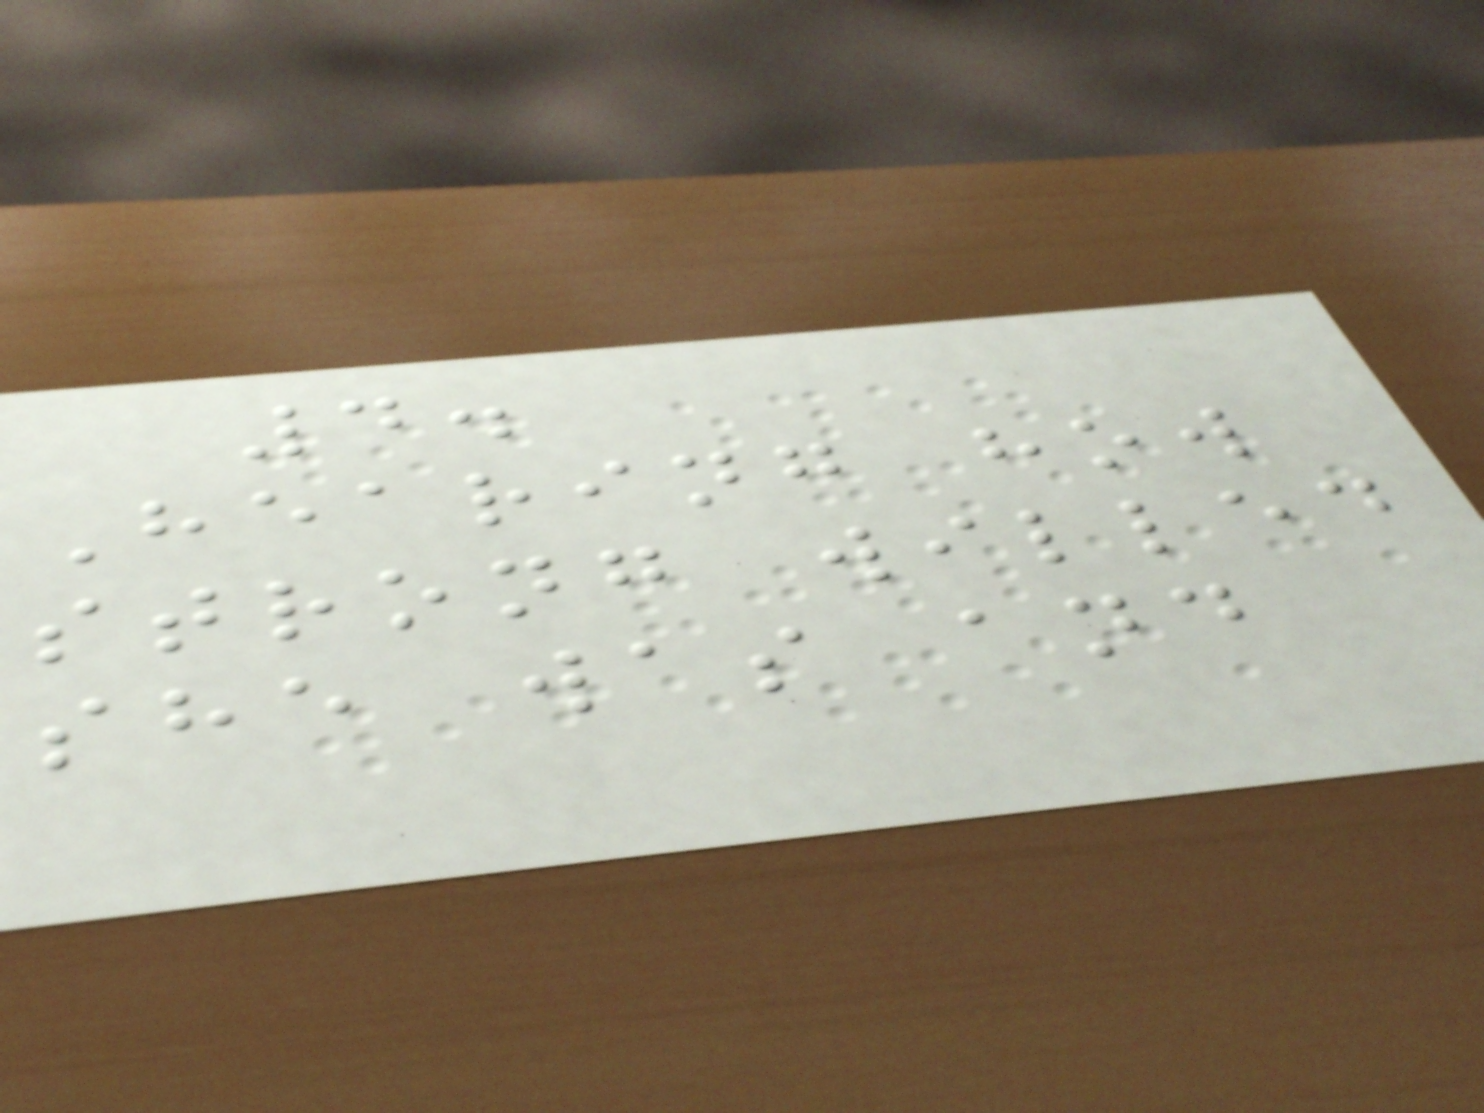4.
Hearing how
strong willed
she was and
